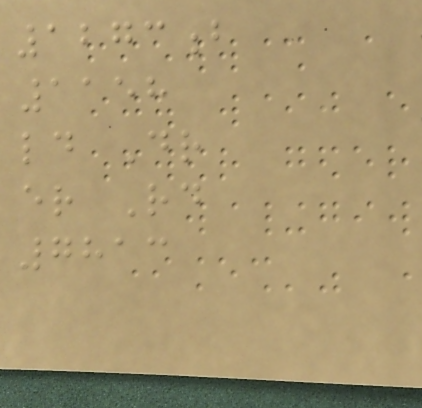1273b
1158
ld Dr
er Rd
7813
